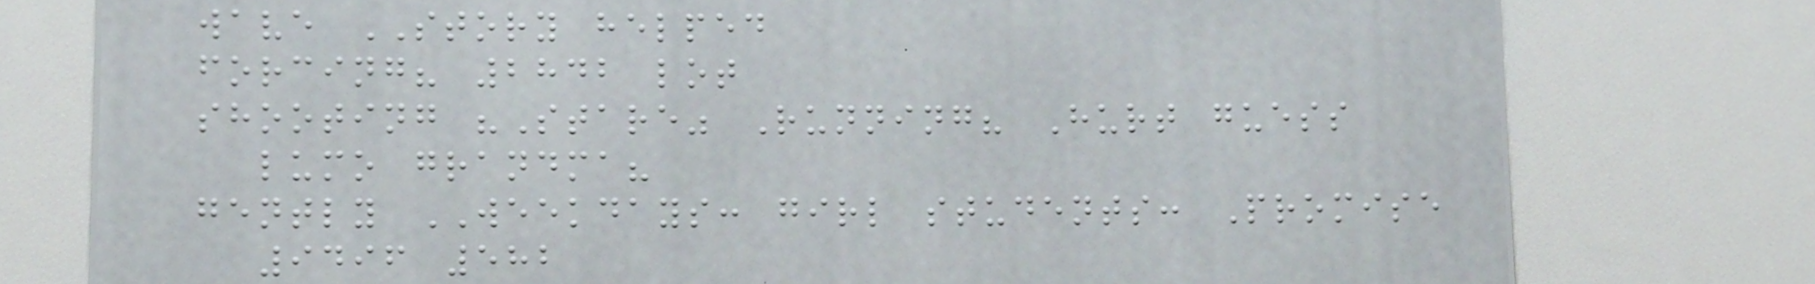wave STORY helped
forcing? 2842 lot
shooting "Stare" Running? Hurt guess
lumo grandma?
gently WEEKDAYS: girl students: Promise
9496 582
